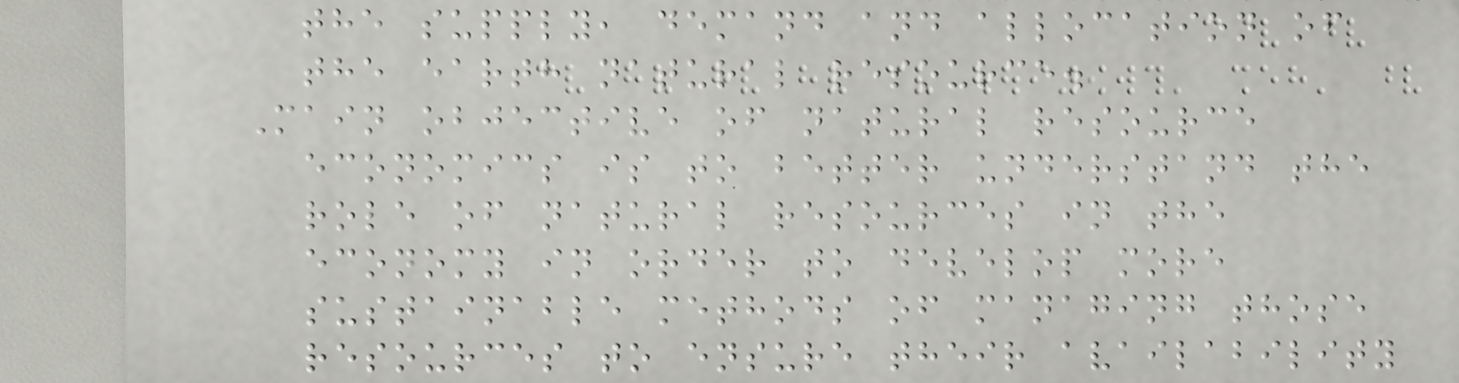the supply, demand and allocation of
the earth natural resource.
Main objective of natural resource
economics is to better understand the
role of natural resources in the
economy in order to develop more
sustainable methods of managing those
resources to ensure their availability
